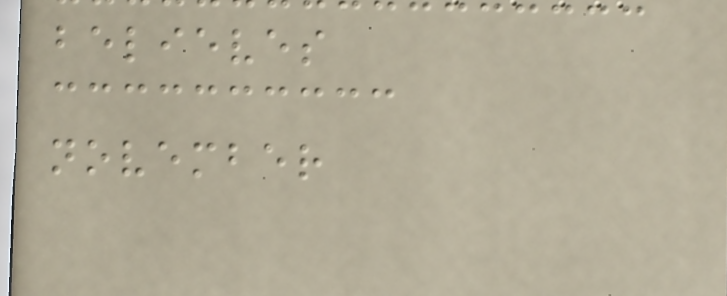believes
november
